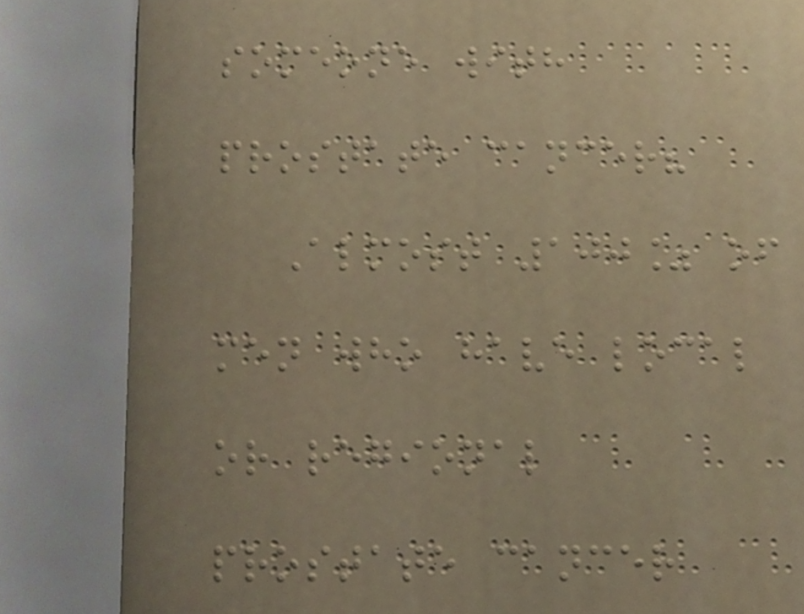someone with
prostate cancer?
Almost 100% of
men who have local
or regional
prostate cancer
